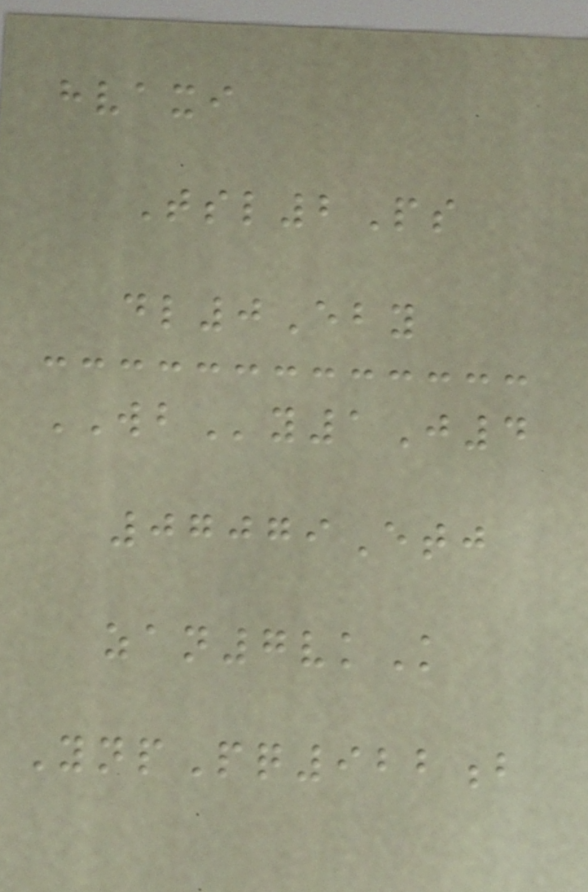hvaxi
Tsl2Ps
dl0Eby
WBy1J4
07079Etj
zan7vkK
YnpPq922b
